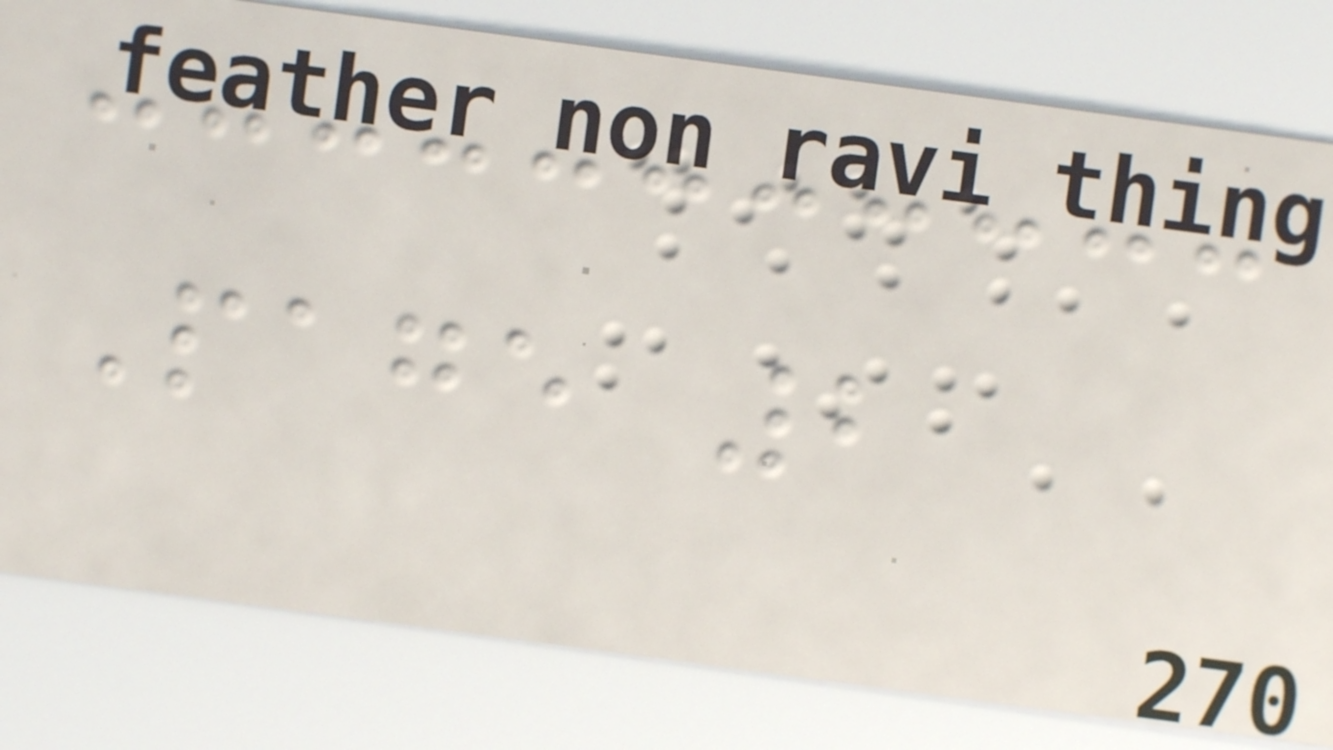Page 2
